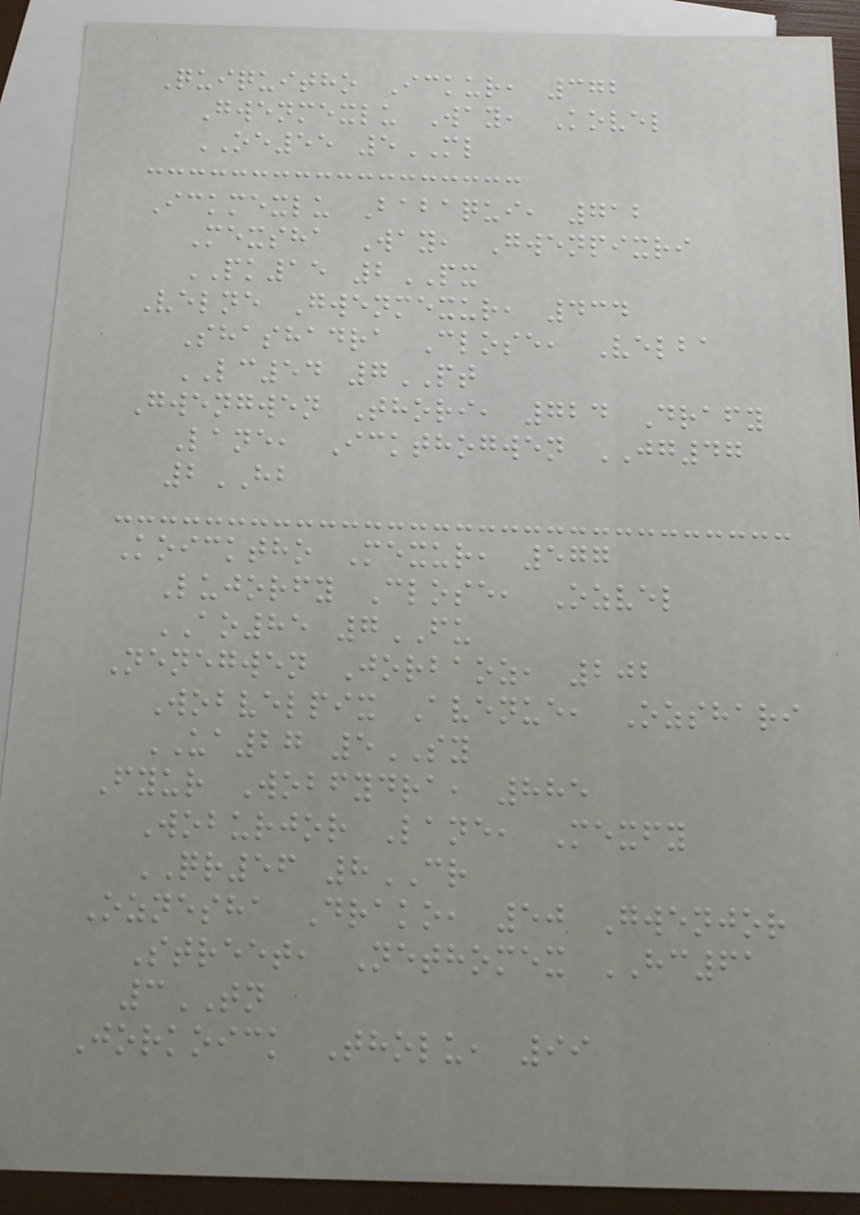Quiquitho Ickur, 372
Gwenmexlu Way, Kovel
OE55 5ML
Ickmexlu Babaqui, 712
Mexsha Way, Gwenpixri
PK15 2PX
Velne Gwenmexur, 434
Shashadra Close, Velba
LC54 7PT
Gwengwen Thori, 724 Drafy
Lane, Ickthogwen JG47
2HB
Koicktho Mexur, 577
Lujorfy Close, Ozvel
AO85 7FU
Nenegwen Jorbaoz, 202
Wobvelpix Avenue, Ozshari
UA27 5SY
Fyur Wobfydra, 885
Woburjor Lane, Mexfy
QR56 8CR
Oznesha Drako, 50 Gwenjor
Street, Nethomex HC61
3TN
Jorkoick Tholu, 99
